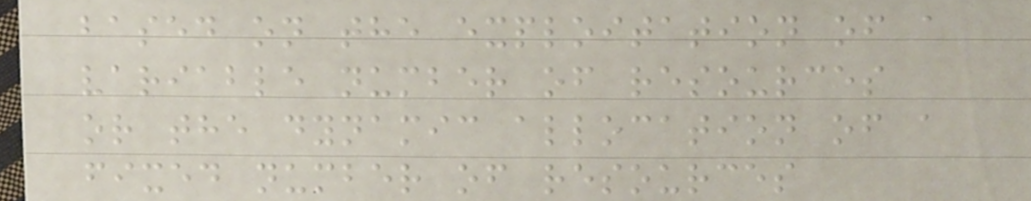based on the exploitation of a
variable number of resources
or the dynamic allocation of a
fixed number of resources
